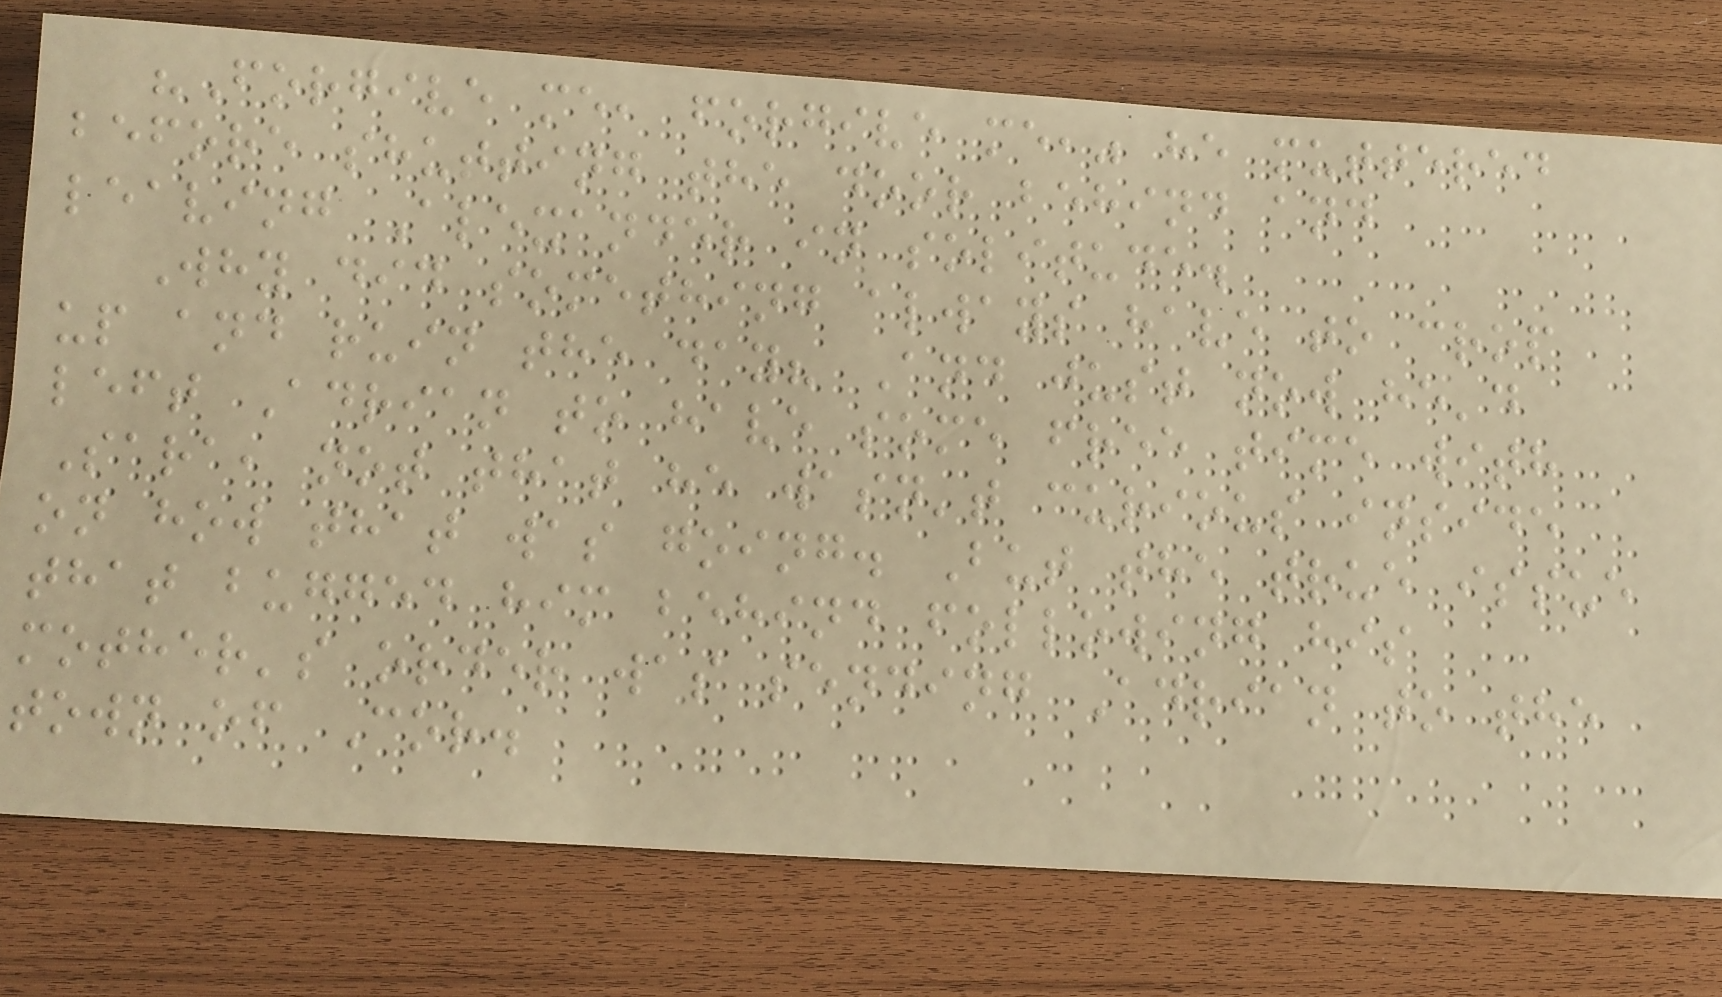"Forgive me, forgive me," he muttered
before shutting the door behind and
leaving Alexander in solitude.
Why did something always have to crop
up and ruin the day? And just now he'd
left Adrian to have some free time with
Sara, not that he wasn't curious inside
on how that was going. But the true issue
that bugged him behind following his
mother's order was sending Adrian to the
town of Cor.
